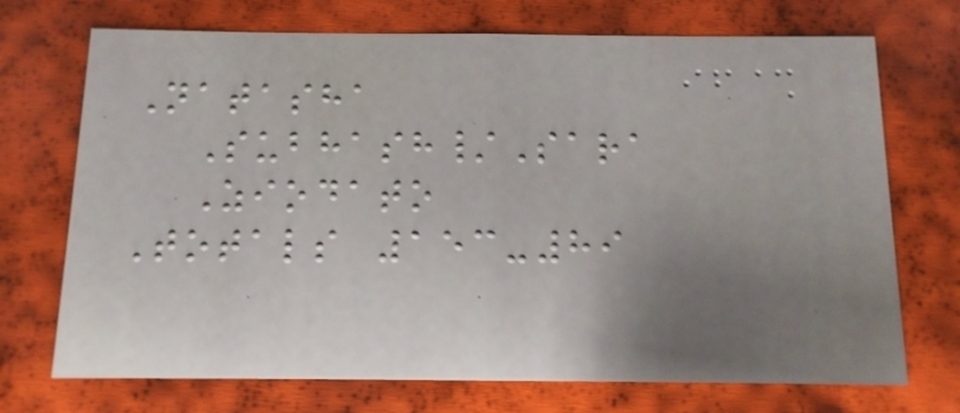Natasha
Subhash/Sara
Ziodato
Totals 153-89
